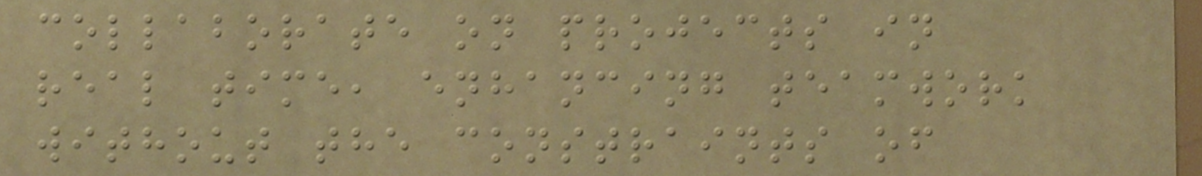collaborate on projects in
real time, enhancing teamwork
without the constraints of
